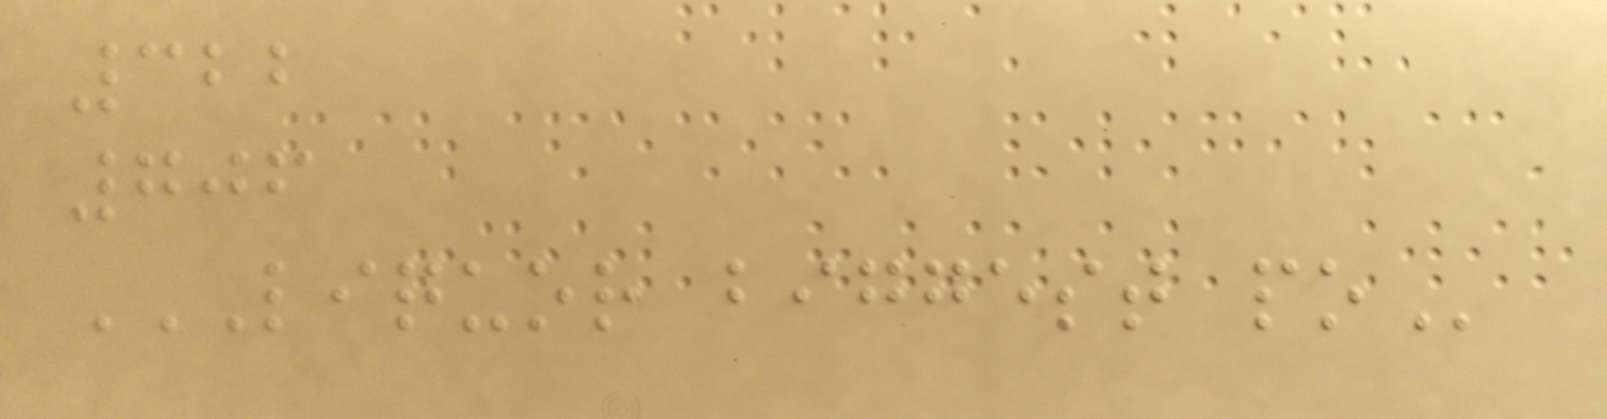322
706
LIQUOR BIGGEST PO
